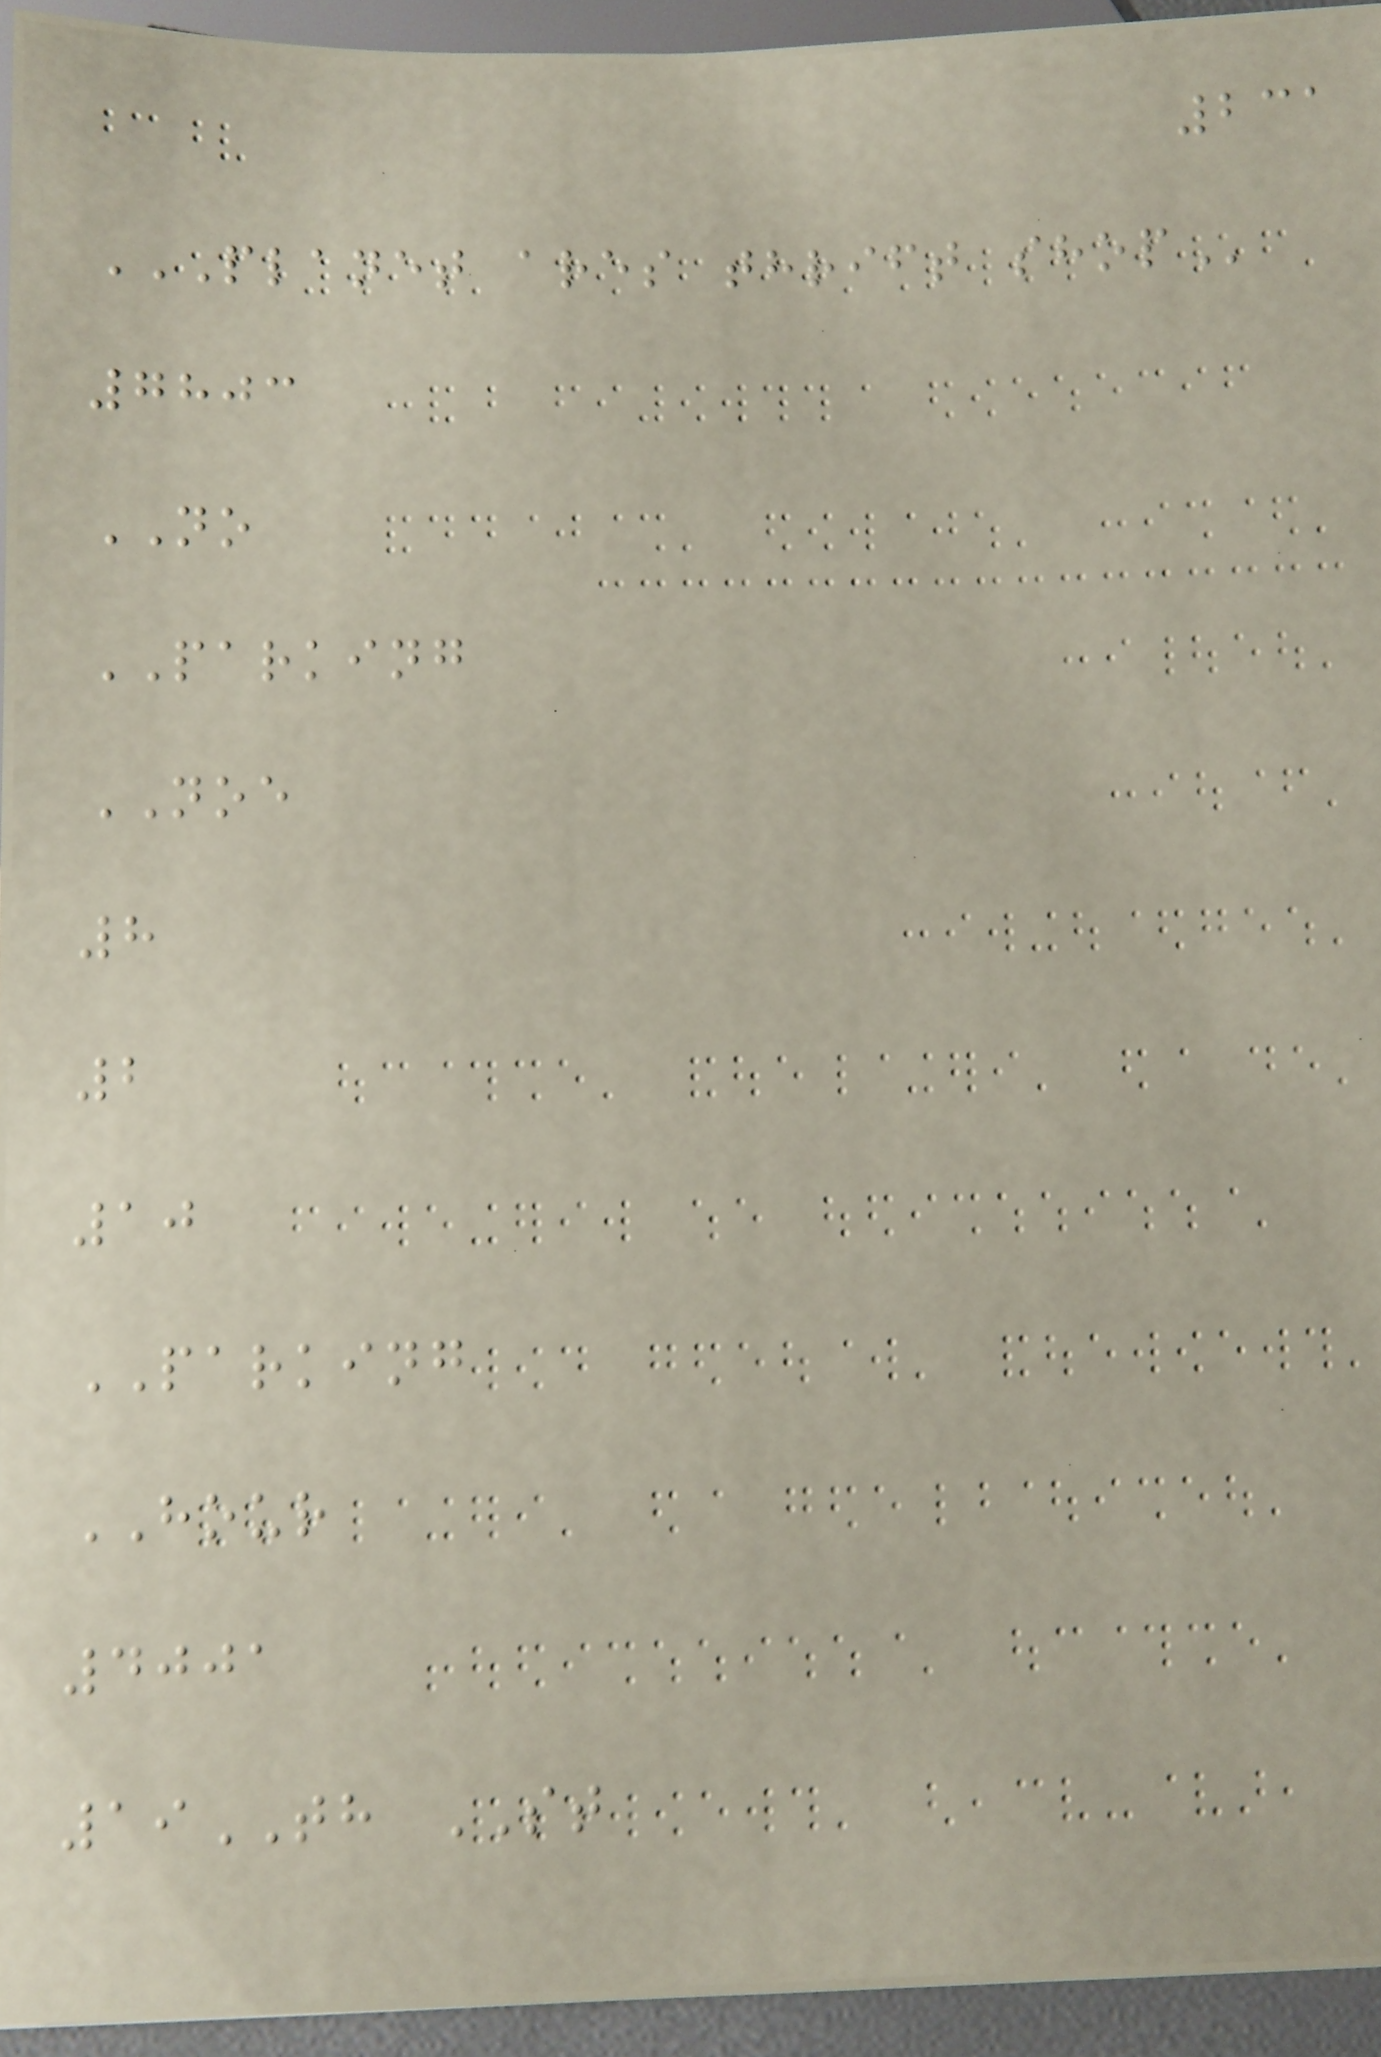231
PLANET ARES THRIFT SHOP
7803
NO
PARKING
NOE
8
2
10
PARKING
HOUR
4001
19TH ST
